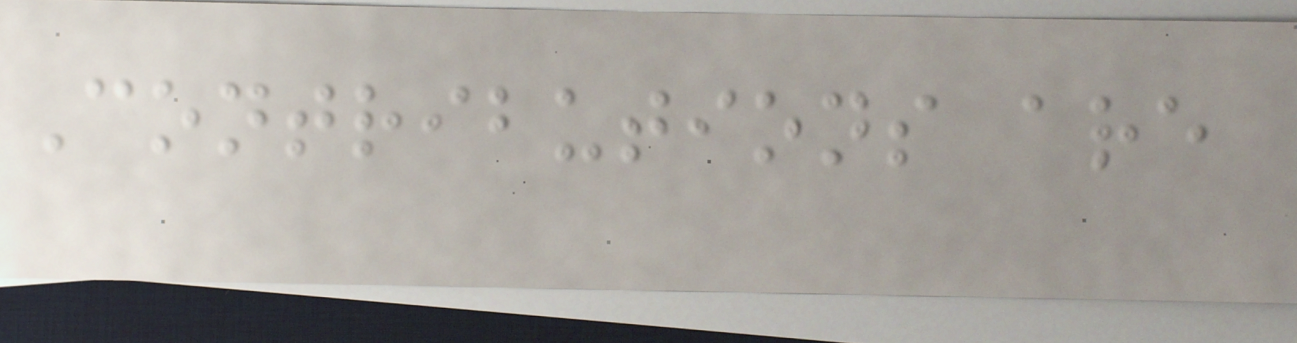Contributions are
